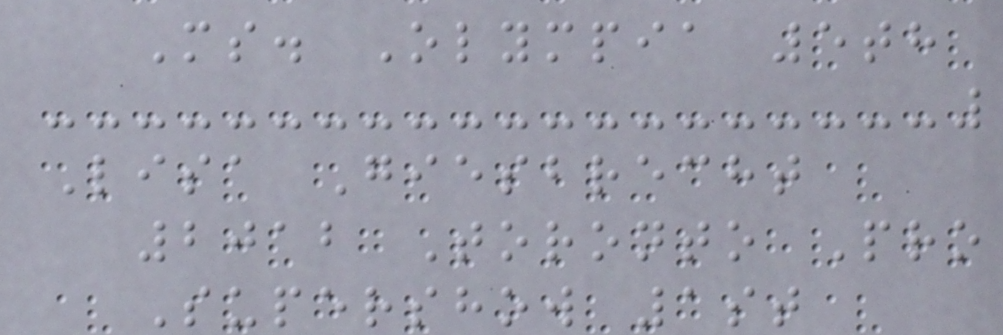Ms. Olympia 5th
Lisa Giesbrecht
2012 Toronto Pro
Supershow 1st
